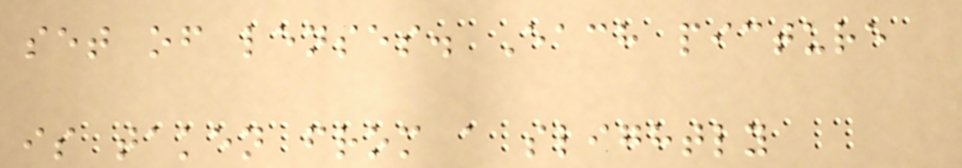set of lenses. Each picture
is taken from a slightly
